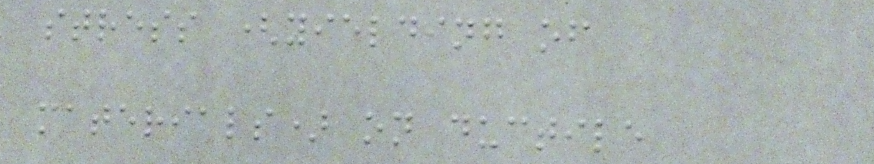stress (yielding of
materials) on ductile
